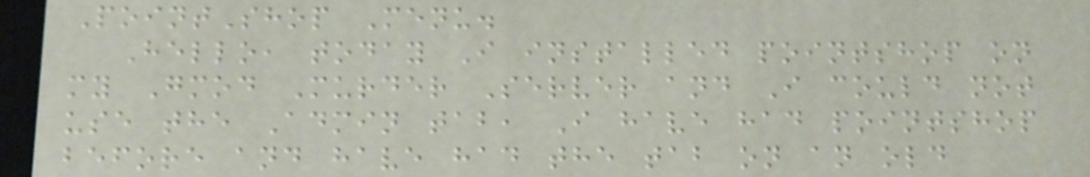PointShop Menu.
Hello, today I installed pointshop on
my Gmod Murder Server and I could not
use the Admin tab, I have had pointshop
before and have had the tab on an old
